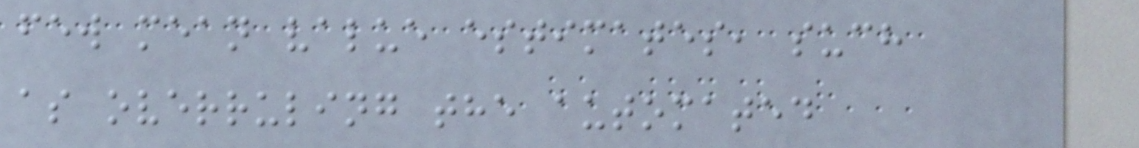few mean value estimates, such
as overruling the automated
